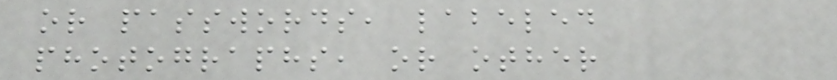or passwords, labeled
photographs, or other
